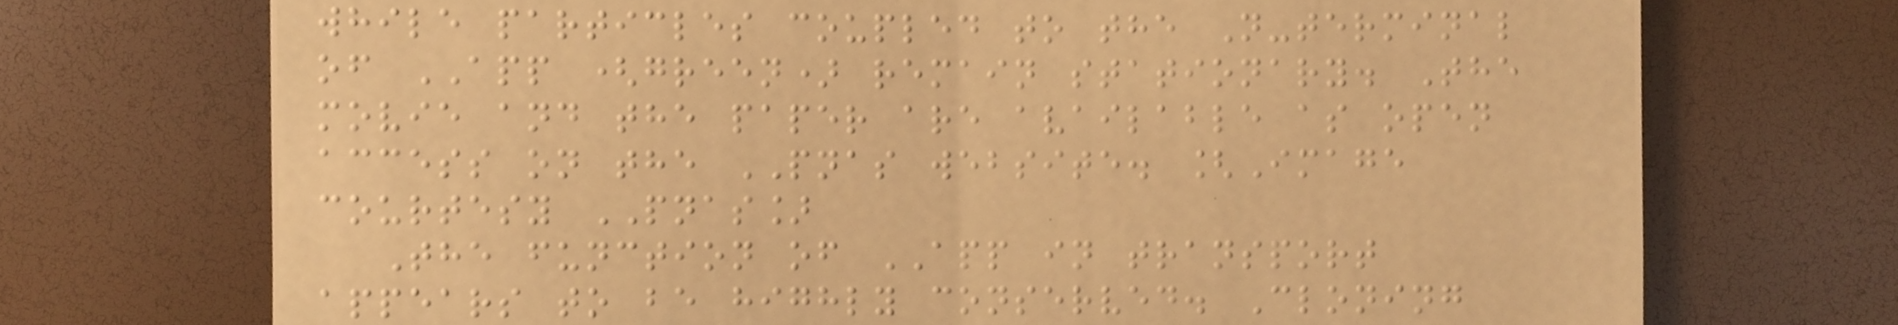while particles coupled to the N-terminal
of APP (green) remain stationary. The
movie and the paper are available as open
access on the PNAS website. [Image
courtesy PNAS]
The function of APP in transport
appears to be highly conserved. Cloning
